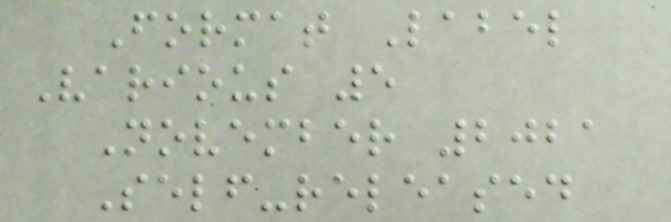Format Label
Various 5
November 2021
Self-released
